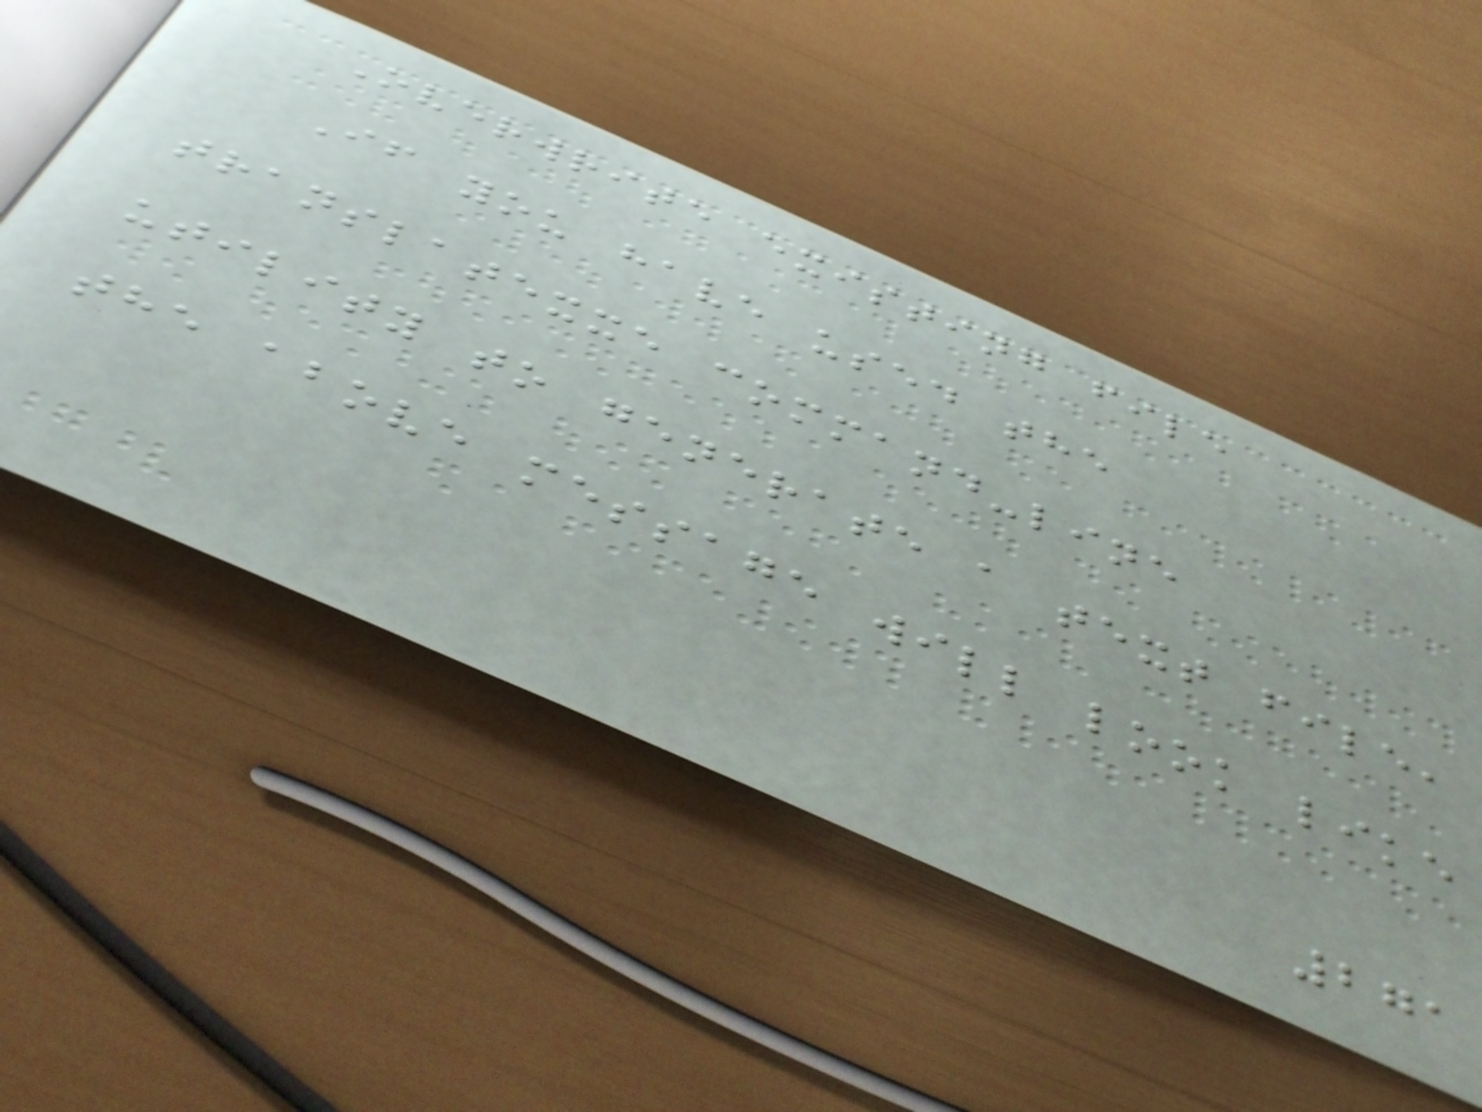Overwrite existing file
If you have used the
translatexxe command-line
utility to generate a text file,
the above message will look like
271
